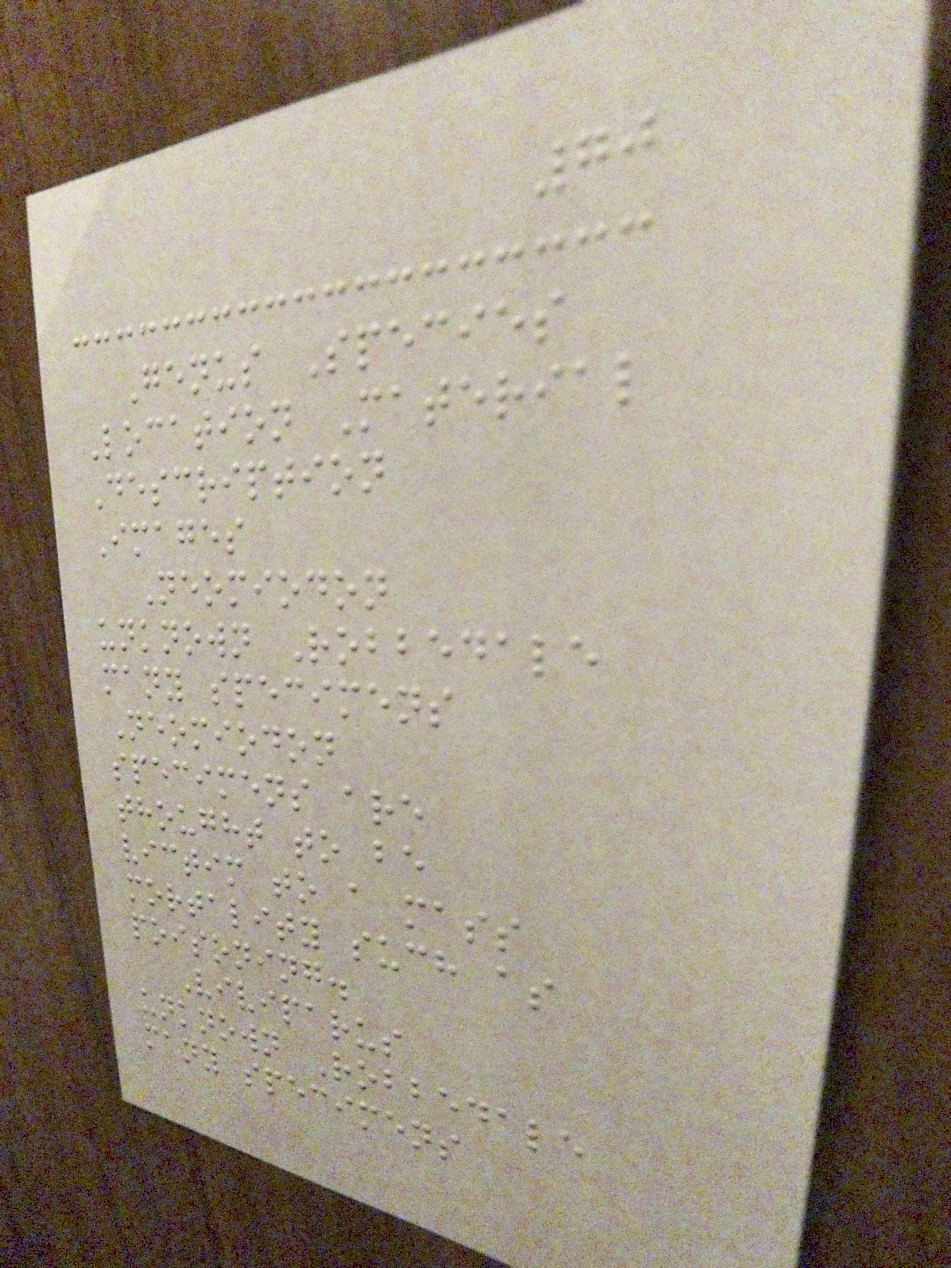70
Genus Species
Location Material
Description
Images
Neomiodon
unknown Robbedale
many specimens
Neomiodon
specimens are
thought to be
victim to a mass
mortality such as
poisoning.
Viviparus
unknown Robbedale
many specimens
